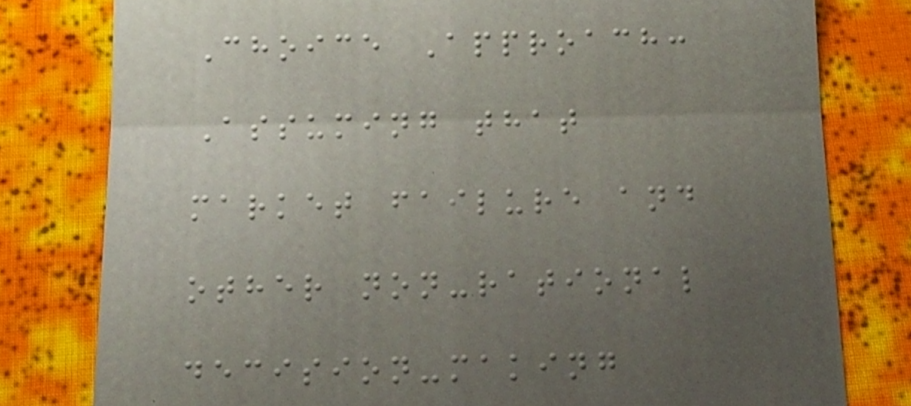Choice Approach:
Assuming that
market failure and
other non-rational
decision-making
